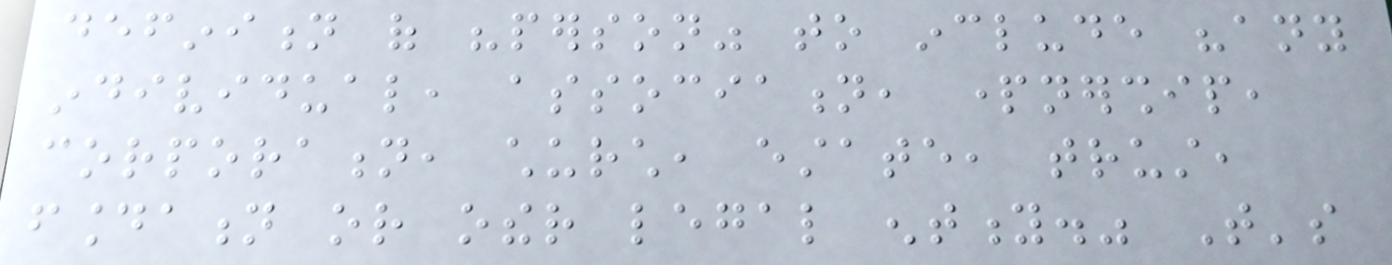definition of "person" to include "any
individual, association, partnership,
corporation, church, estate, trust,
foundation or other legal entity." That's
